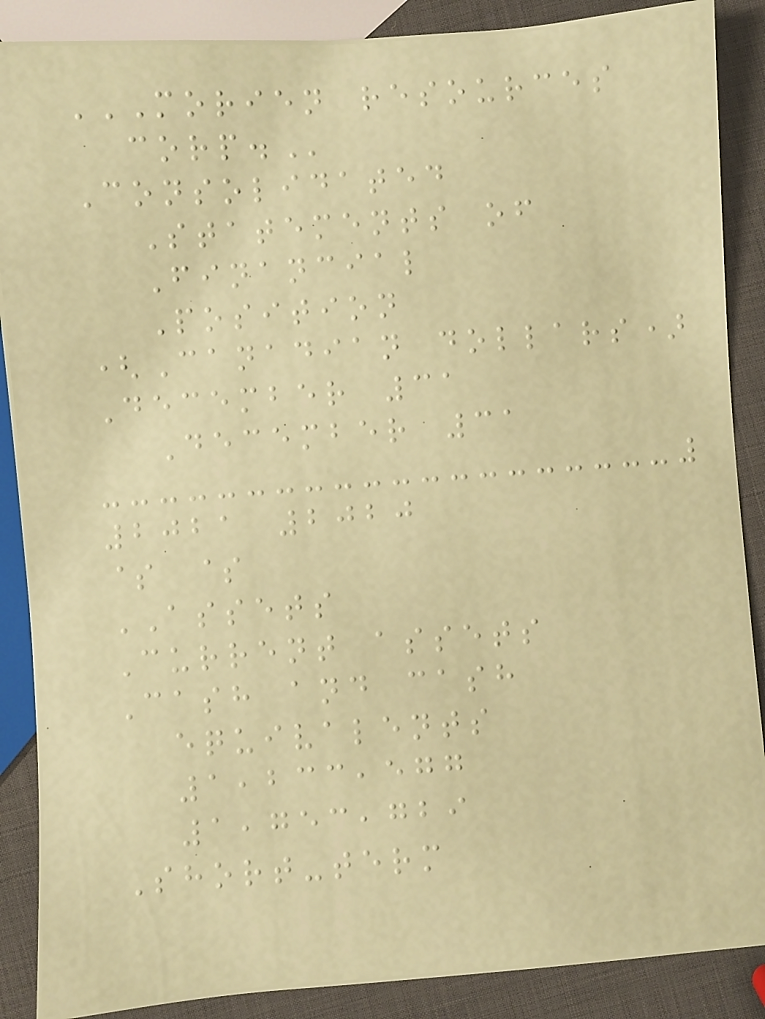MORIEN RESOURCES
CORP.
Consolidated
Statements of
Financial
Position
(Canadian dollars)
December 31
December 31
2021 2020
$ $
ASSETS
Current assets
Cash and cash
equivalents
1,233,577
1,753,729
Short-term
